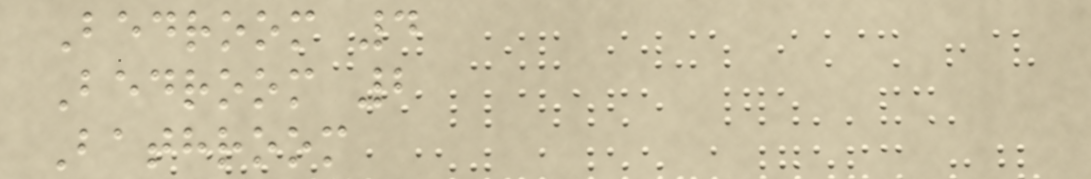Bedroom 4
Bedroom 2
Bathroom
